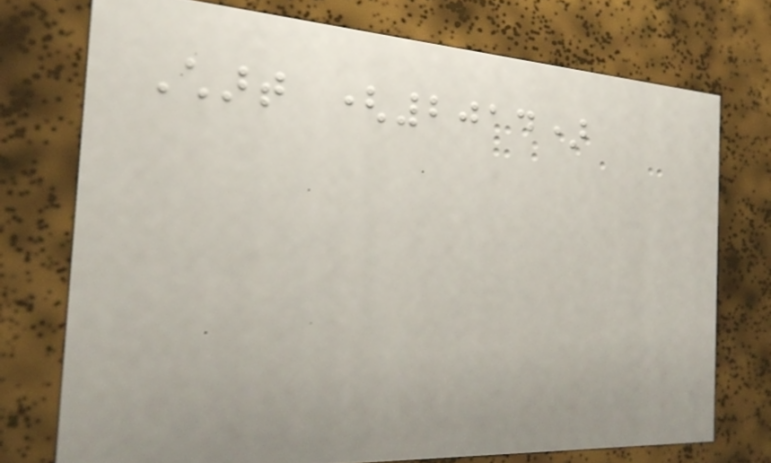Chart (2014)
